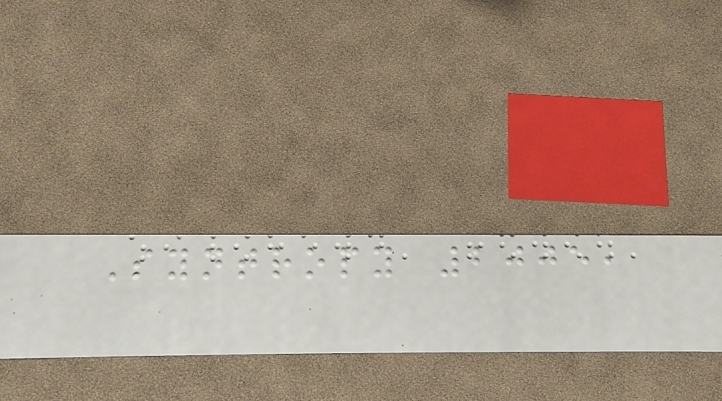Syntropy 2005,
